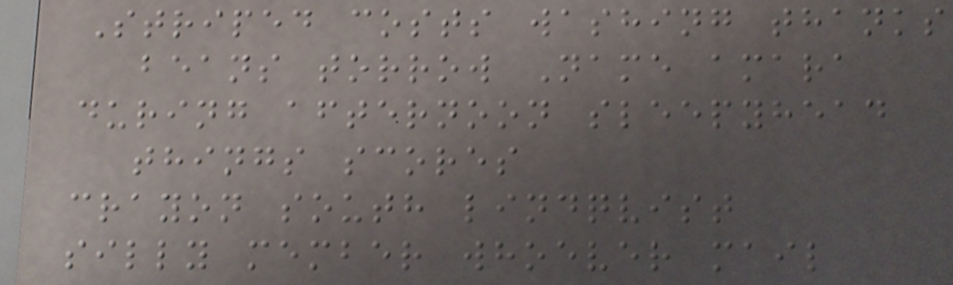Striped costs washing thanks
beans torrow Name amara
during afternoon sleepyhead
things scores
crayon south lindqvist
silly member whoever mail
